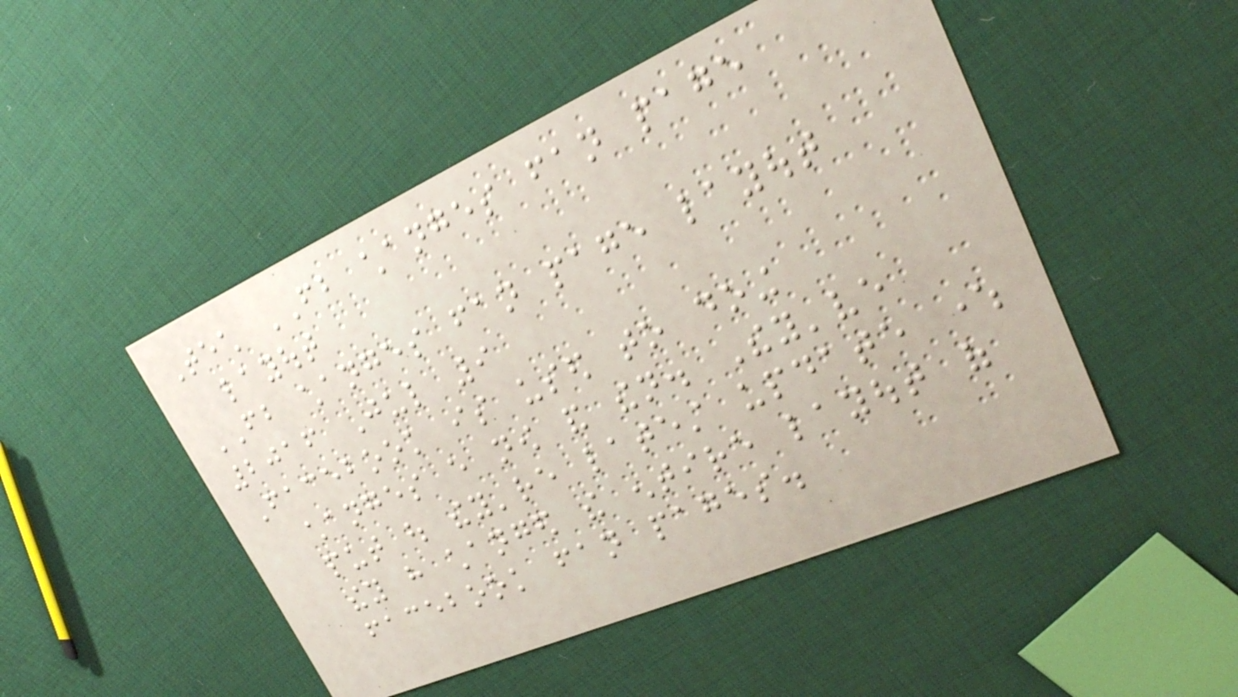Tech FB changes fan page
layout
FB changes fan page layout
2016 Jul 9
Facebook is used to doing
changes every now and then. They've
put out they're latest update where
they have changed the entire layout of
facebook fan pages.
